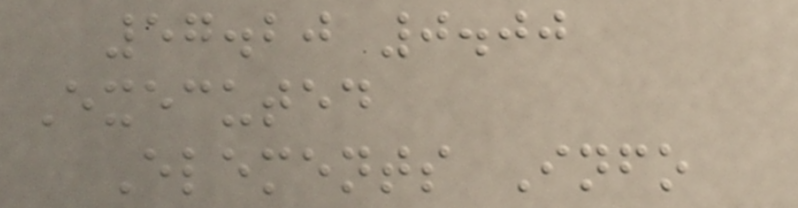57.20 0.00
Executed
Elements Info
